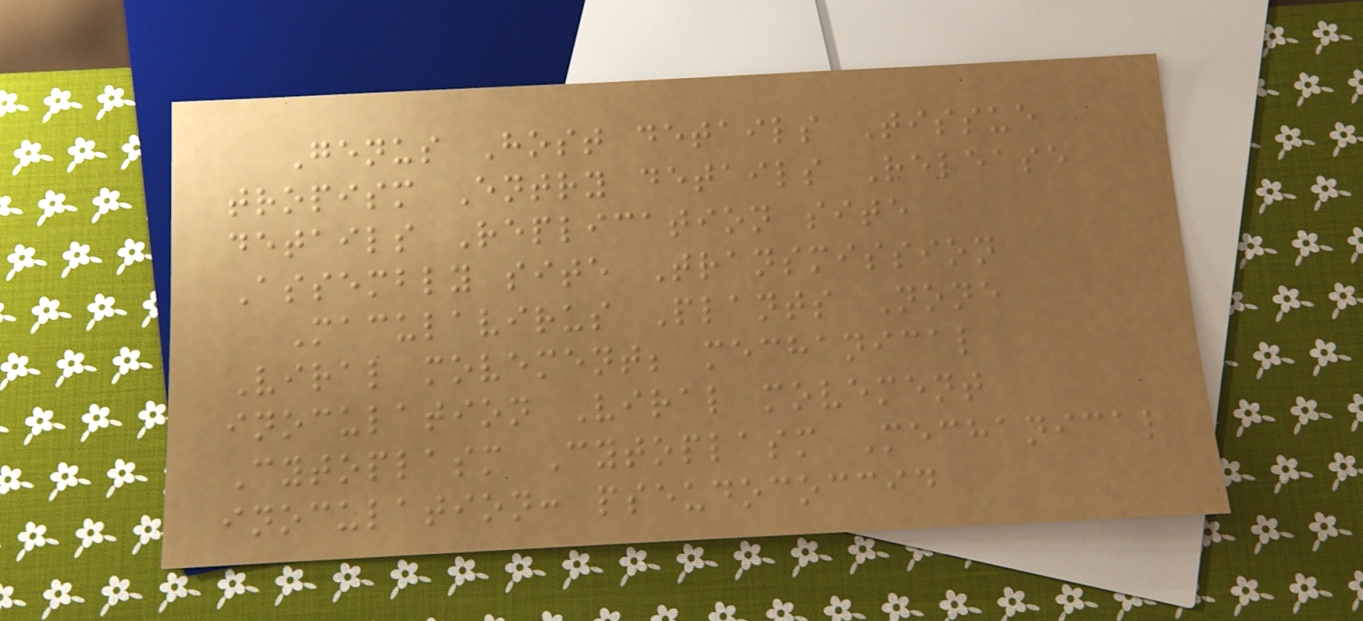Genus Host details Tissue
tropism Entry details Release
details Replication site
Assembly site Transmission
Maculavirus Plants None
Viral movement; mechanical
inoculation Viral movement
Cytoplasm Cytoplasm Mechanical
inoculation: pseudococcid
